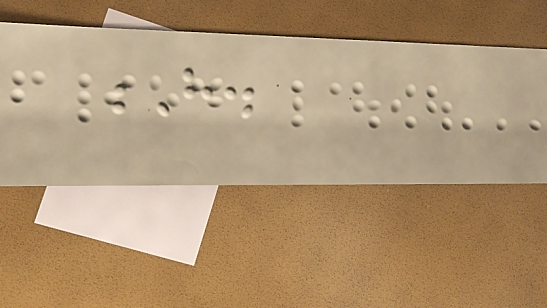H.
